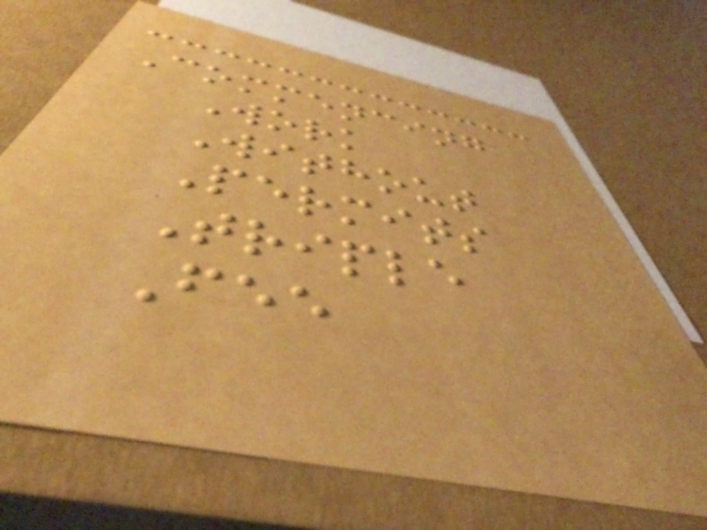Commencing
Work
Without
Permits
Triple
Fee
